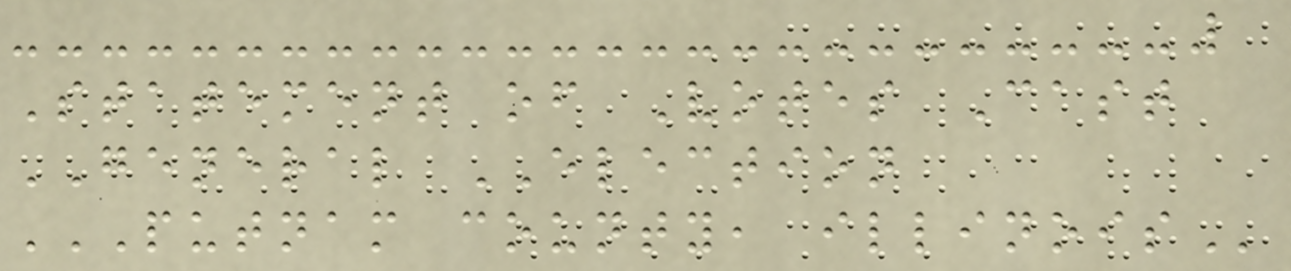Statement of Votes Cast
GENERAL ELECTION
PUTNAM COUNTY, ILLINOIS
